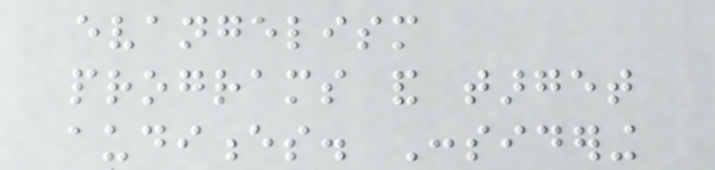evangelism
programs and target
audiences. Considering
